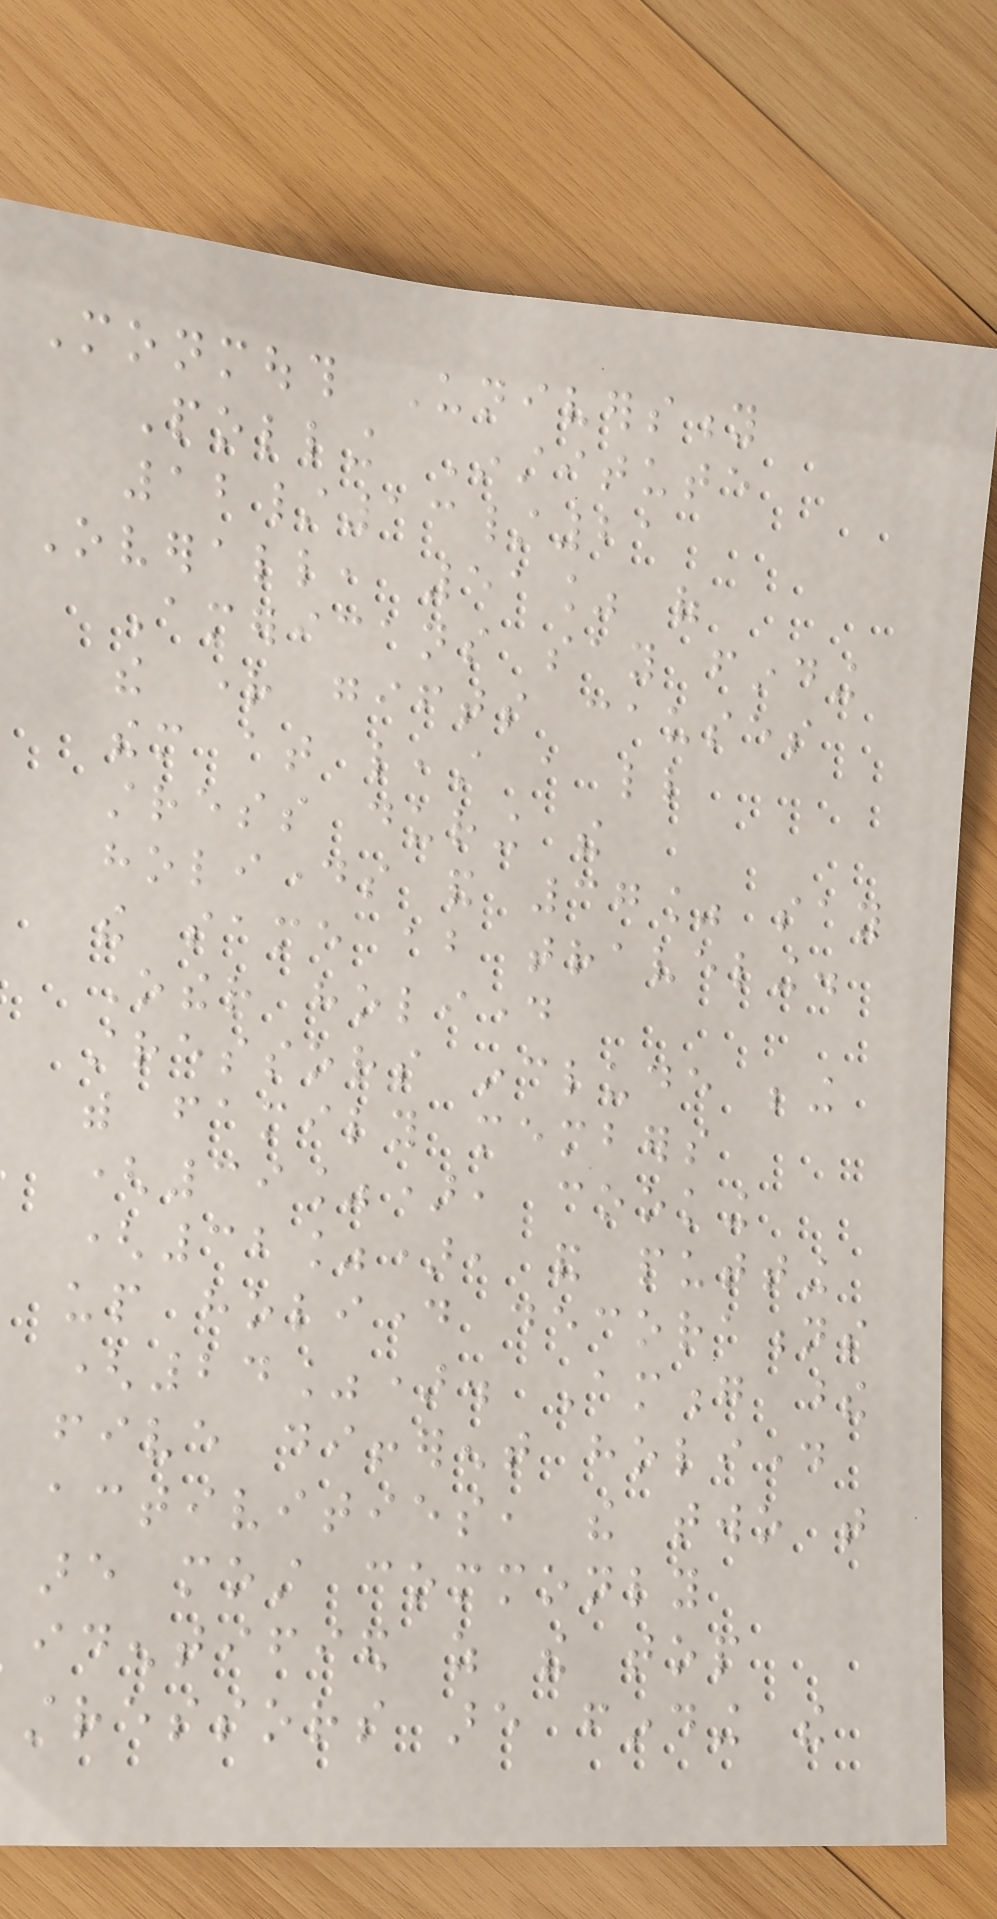Monmouth University
Polling Institute
12/13/21
Overall, 51% of
Americans say finding
the right gifts causes
them at least a little
stress during the
holidays and 37% say
the same about traveling.
Other holiday
stressors include being
with family members
(39%), cooking
(32%), and putting
up holiday decorations
(24%). Among these
five different holiday
activities, the two that
are most commonly
identified as the top
stressors are finding the
